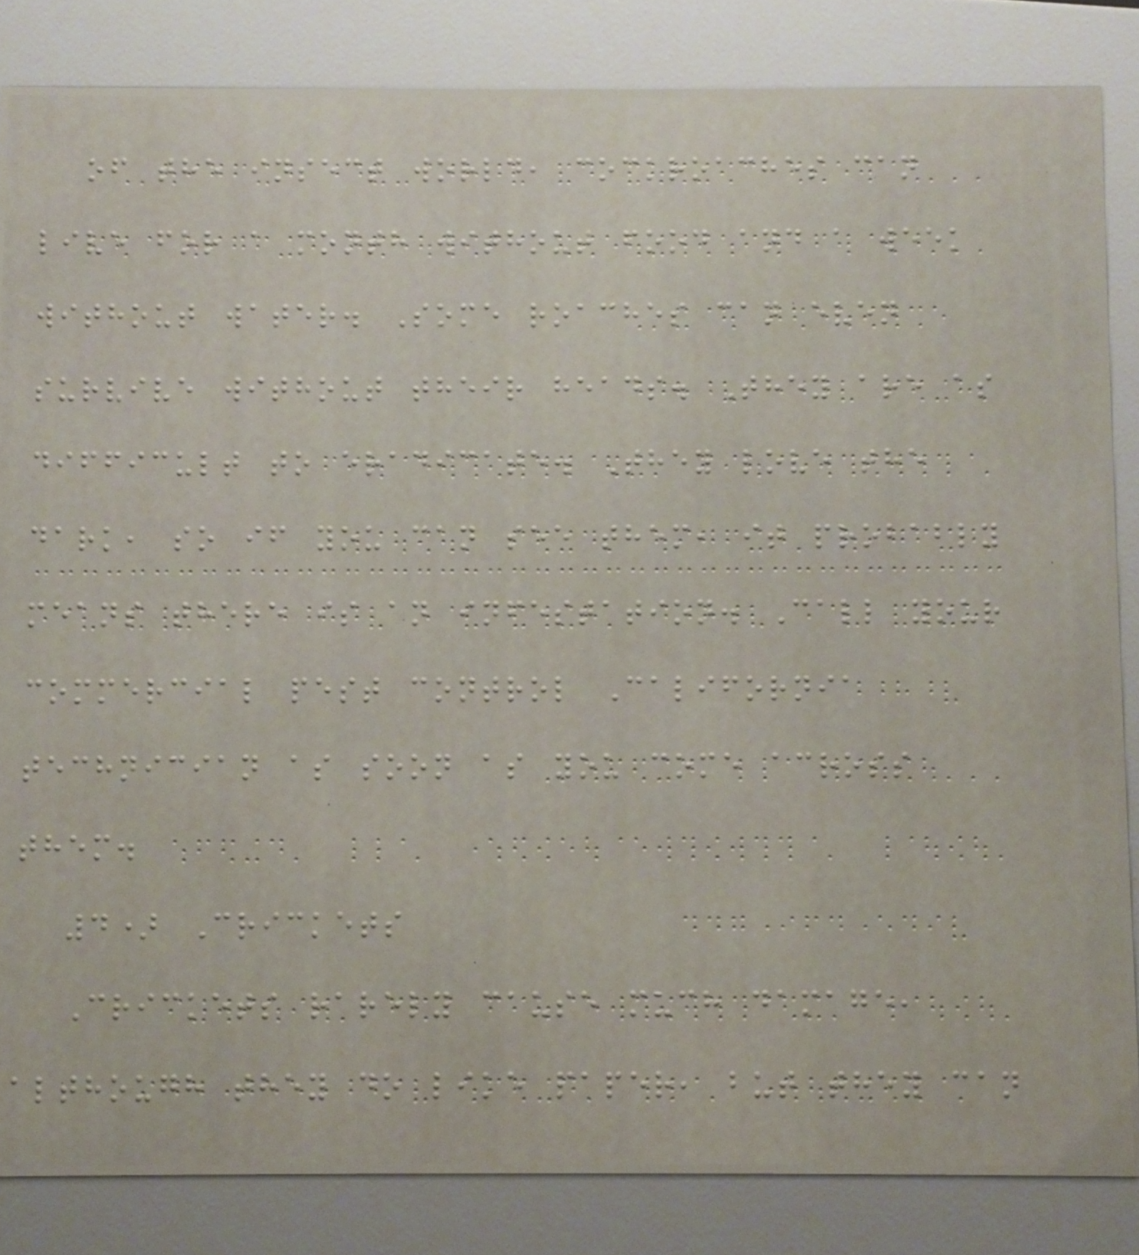of the insect world, cockroaches can
live for a month without food and a week
without water. Some roaches can even
survive without their heads. They are as
difficult to eradicate. They love the
dark, so if you can see them, it probably
means there is an infestation. Call your
commercial pest control California
technician as soon as you come across
them.
4) Crickets
Crickets rarely cause much damage,
although they do like paper, but they can
